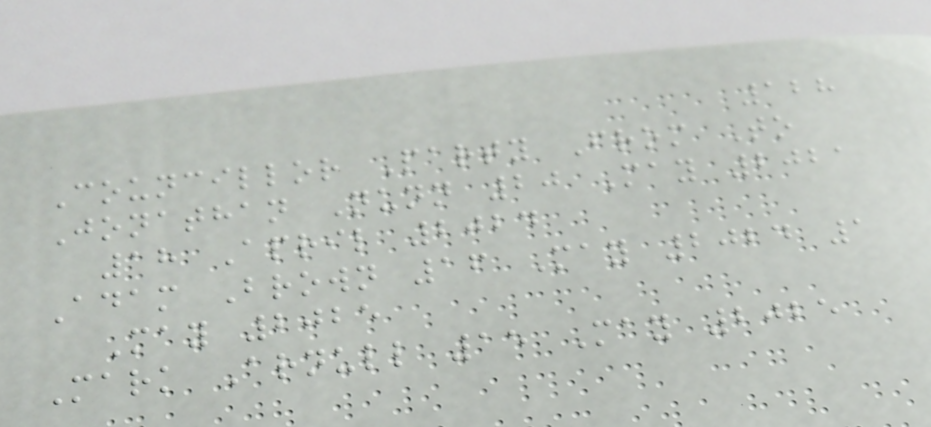128
Councillor Party From To
Jonathan Nunn 20 May 2021
18 April 2024
Adam Brown 16 May 2024 1
May 2025
Mark Arnull 15 May 2025
